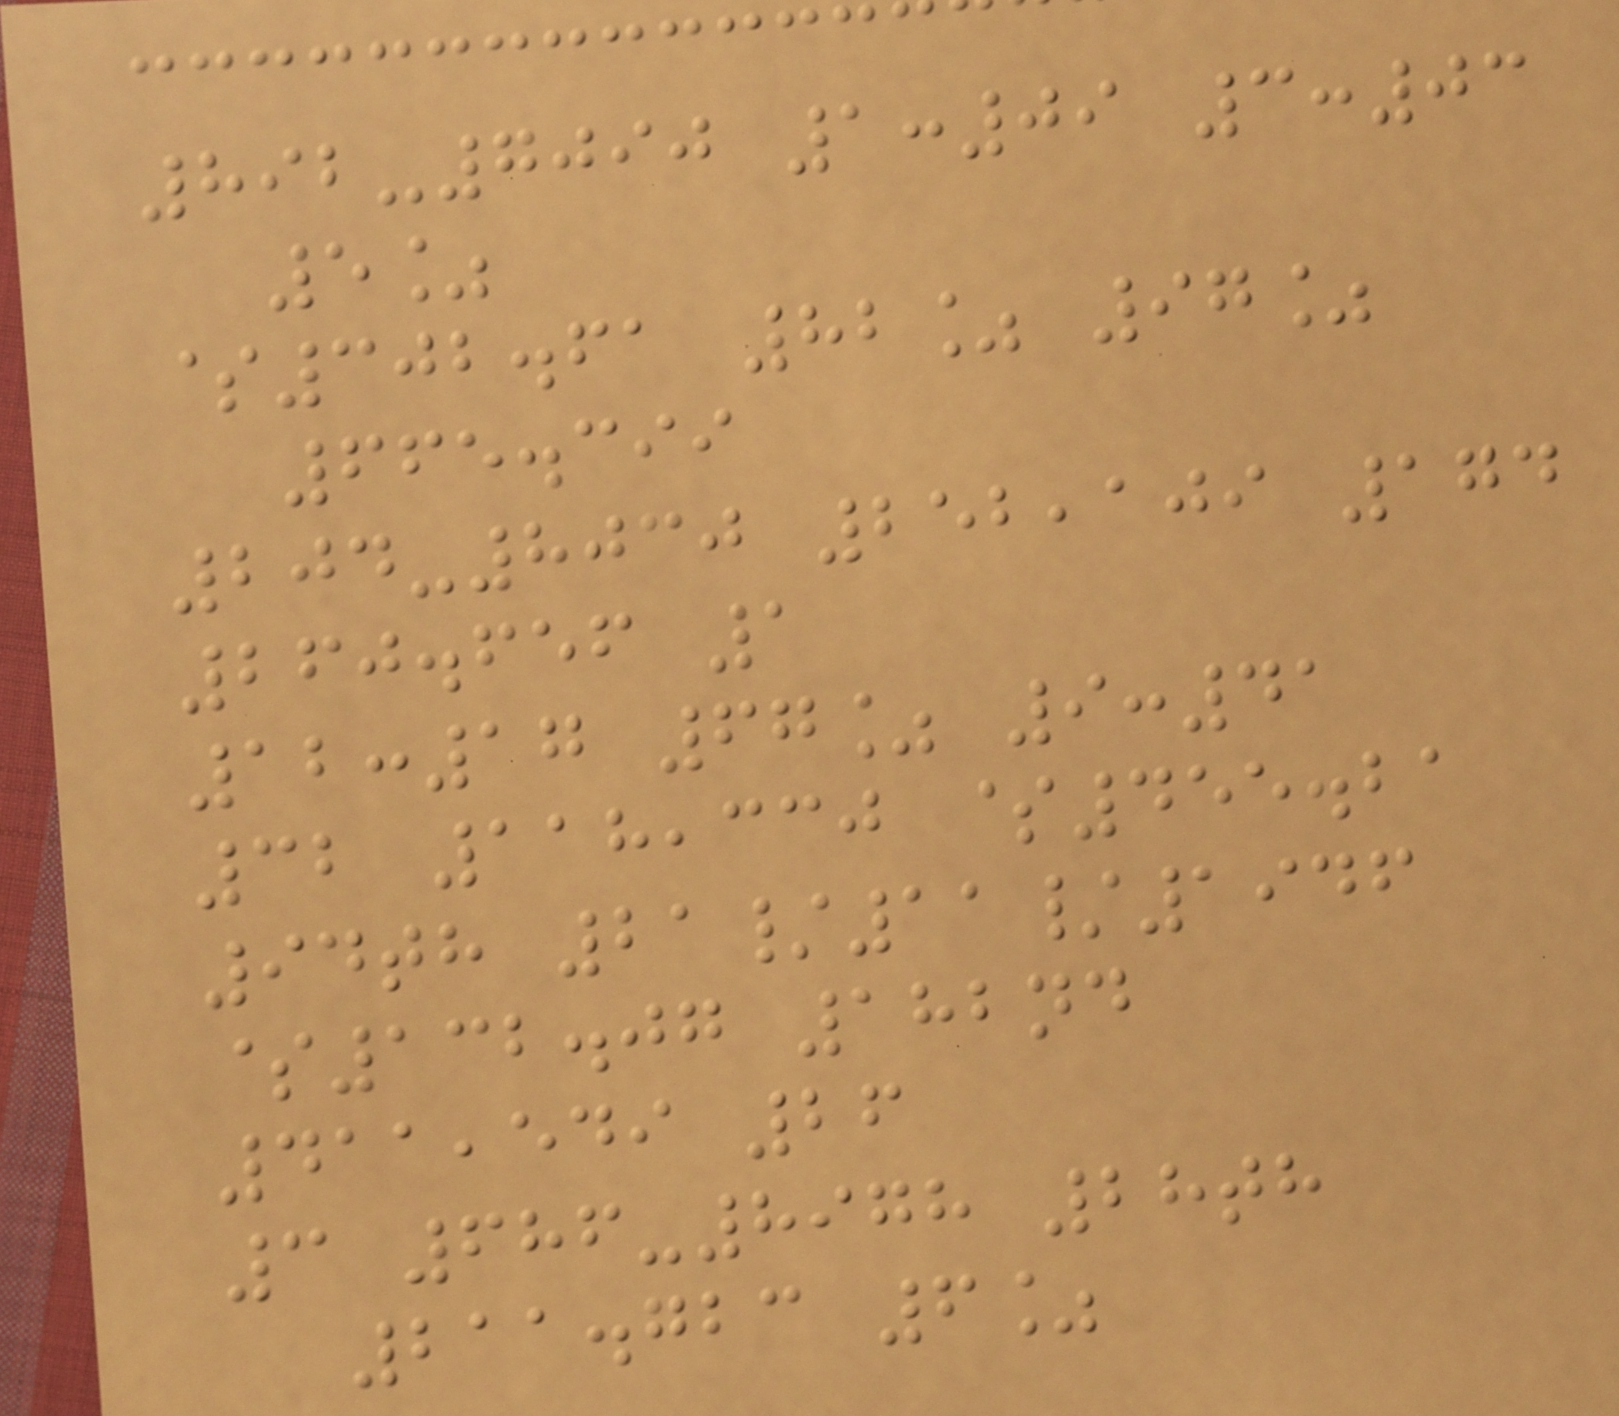892-7090 1:09 3:03
5%
$302.61 82% 97%
665.399
204-8030 252,109 174
260.656 1
12:17 67% 9:41
32 118,330 $455.21
94th 21/11/1946
$132.07 182nd
411,549 26
3 686-8978 28th
211.723 6%
